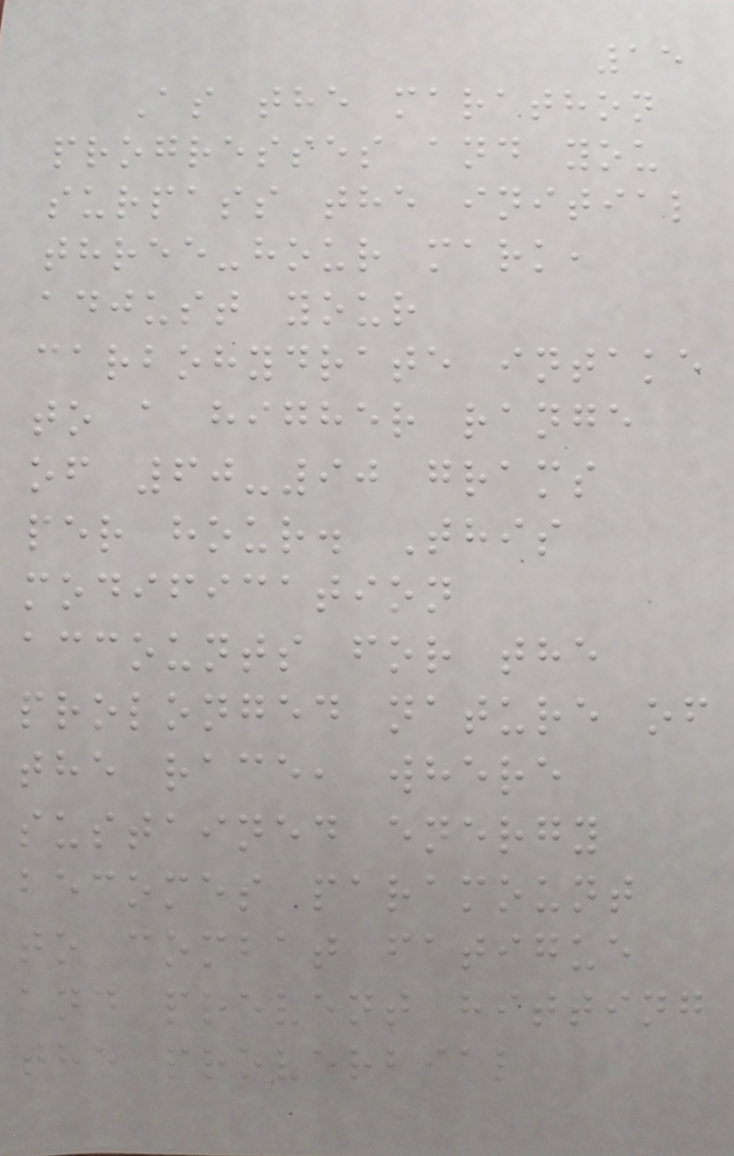15
As the marathon
progresses and you
surpass the initial
three-hour mark,
adjust your
carbohydrate intake
to a higher range
of 60-90 grams
per hour. This
modification
accounts for the
prolonged nature of
the race, where
sustained energy
becomes paramount
to combat fatigue
and prevent hitting
the proverbial
